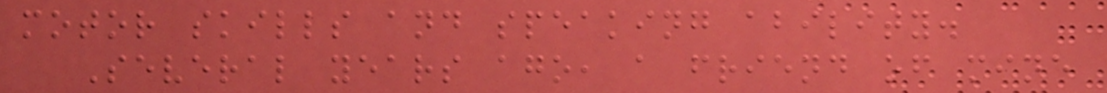motor skills and speaking ability.
Several years ago, a friend of mine
